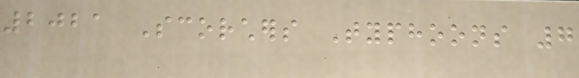2021 Scorchers Typhoons 7
